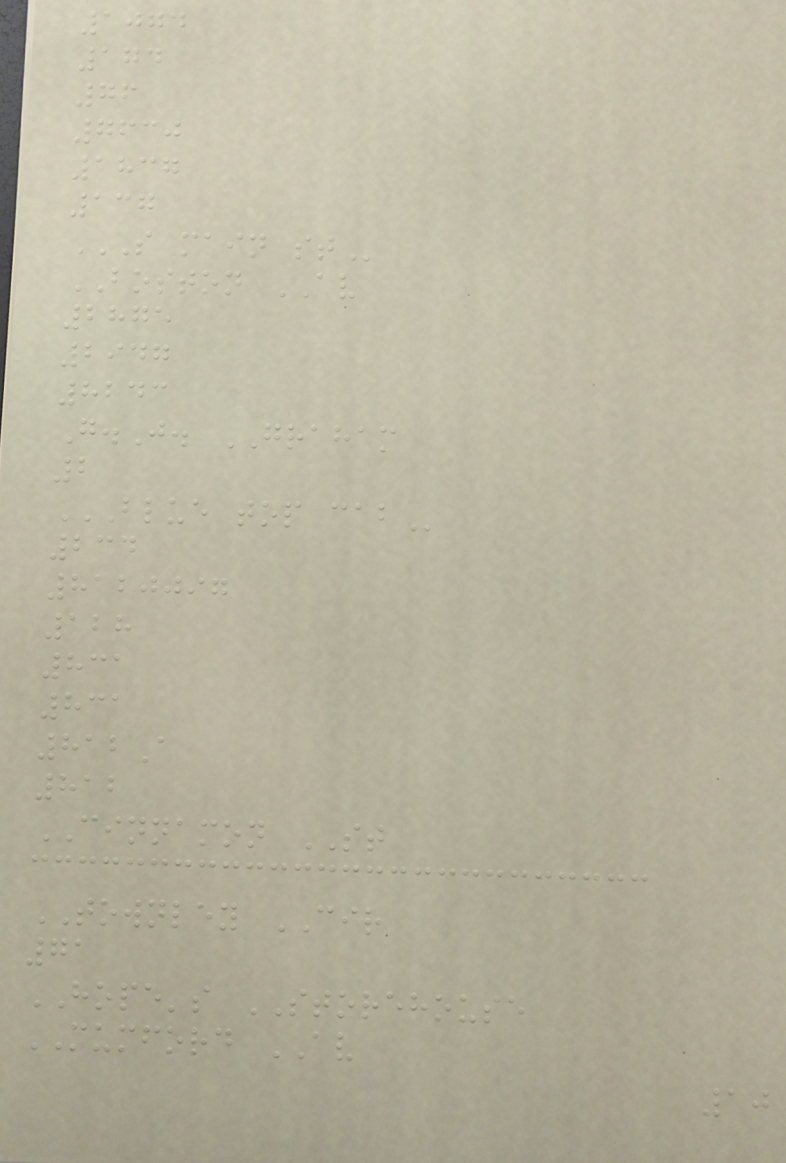1074
174
76
7630
1837
137
S MAIN ST
BOSTON AV
2875
2947
8243
G.J. GRAHAM
2
BLUE TOP CAB
234
8120097
128
831
831
812A
812
CINNAMON ST
TOWNLEY CIR
71
HOPE's STOREHOUSE
MUMFORD AV
10
